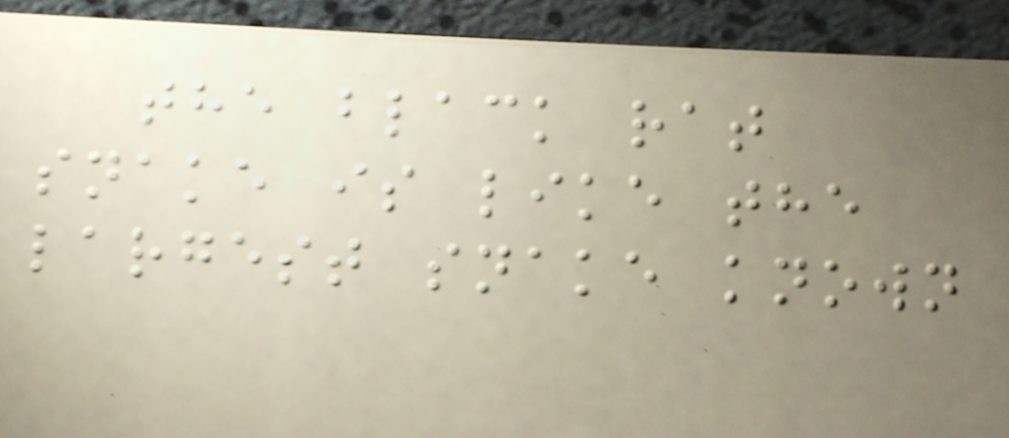the black rat
snake is like the
largest snake known
